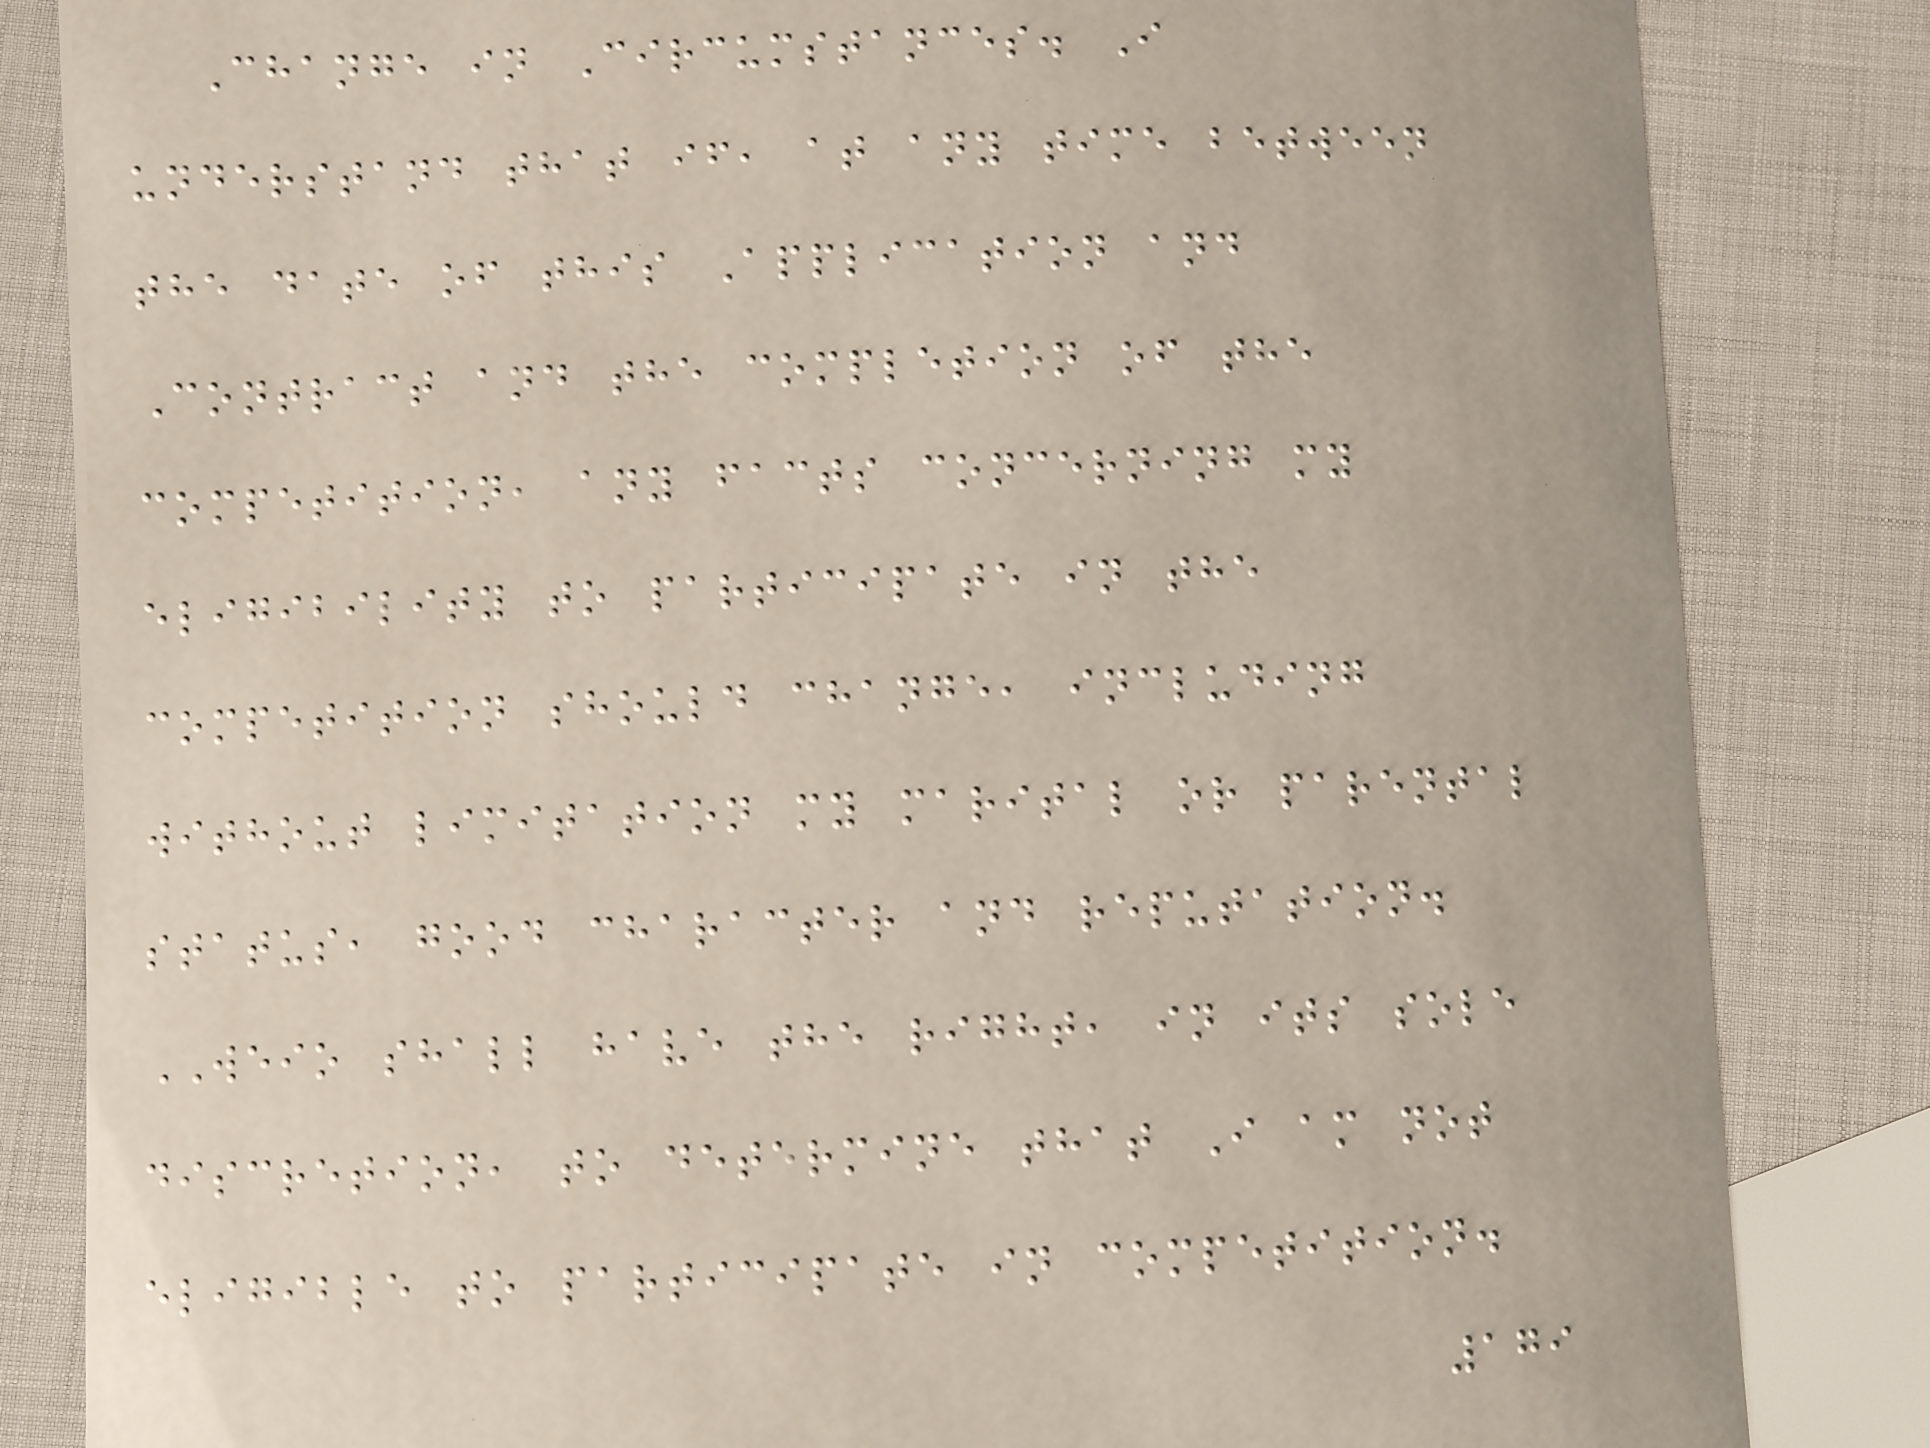Change in Circumstances. I
understand that if, at any time between
the date of this Application and
Contract and the completion of the
competition, any facts concerning my
eligibility to participate in the
competition should change, including
without limitation my marital or parental
status, good character and reputation.
WEIO shall have the right, in its sole
discretion, to determine that I am not
eligible to participate in competition.
179
